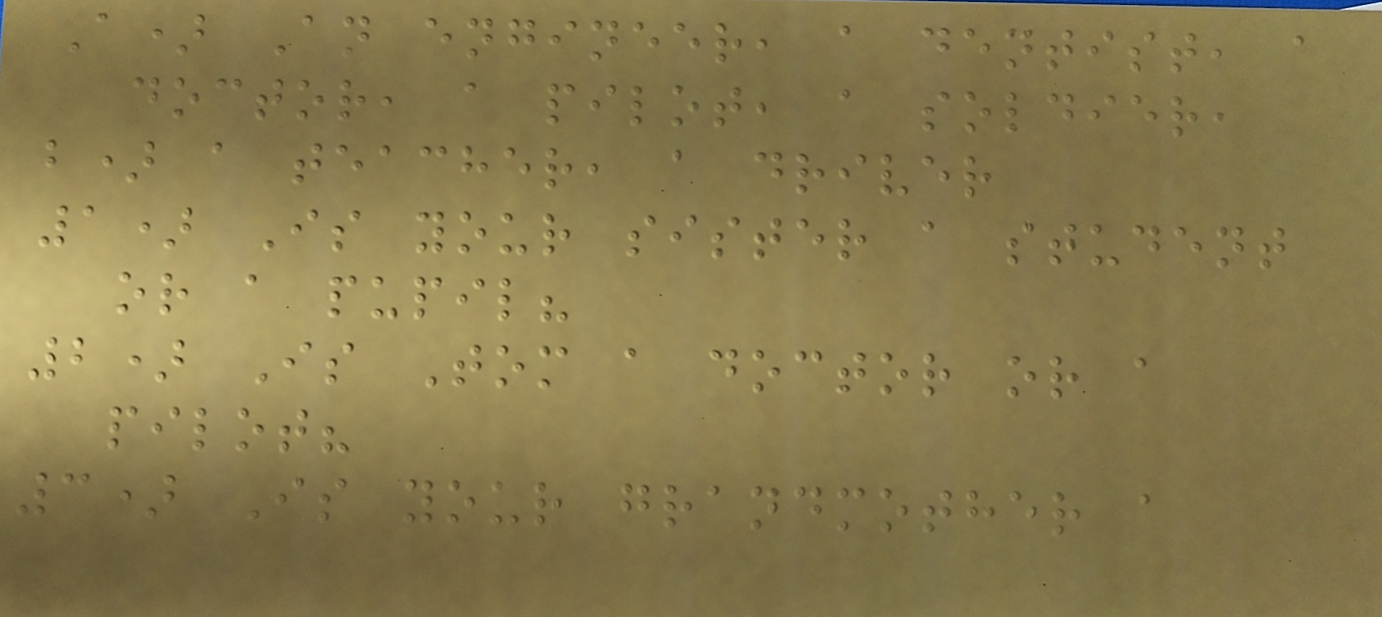A) An engineer, a dentist, a
doctor, a pilot, a soldier,
b) a teacher, a driver
1) Is your sister a student
or a pupil?
2) Is Tom a doctor or a
pilot?
3) Is your grandmother a
